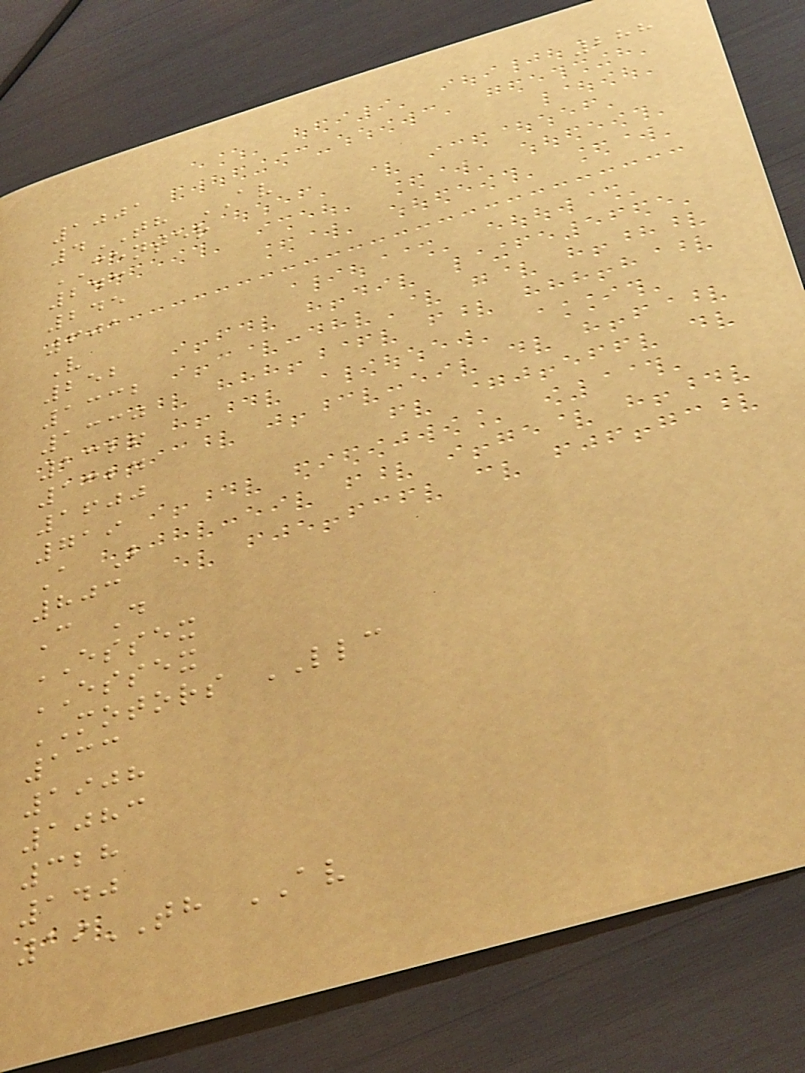288
1001
4TH AV
CENTER
243
245
601
V
252
1332
1330
1326
1324
1600
719
A B
803
C D
ESSEX
ESSEX
MOTORS LLC
133
1908
1083
328
140
19TH AV
